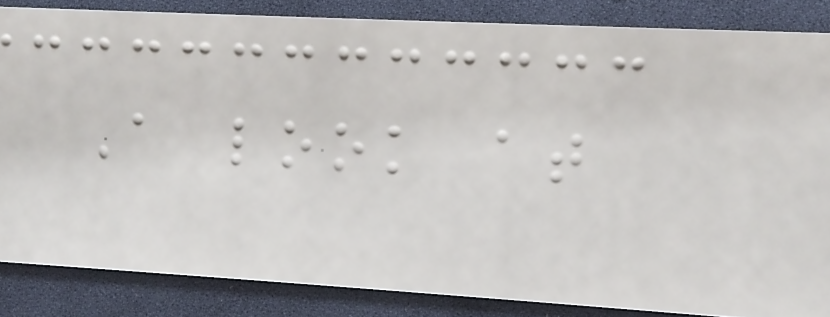A look at
